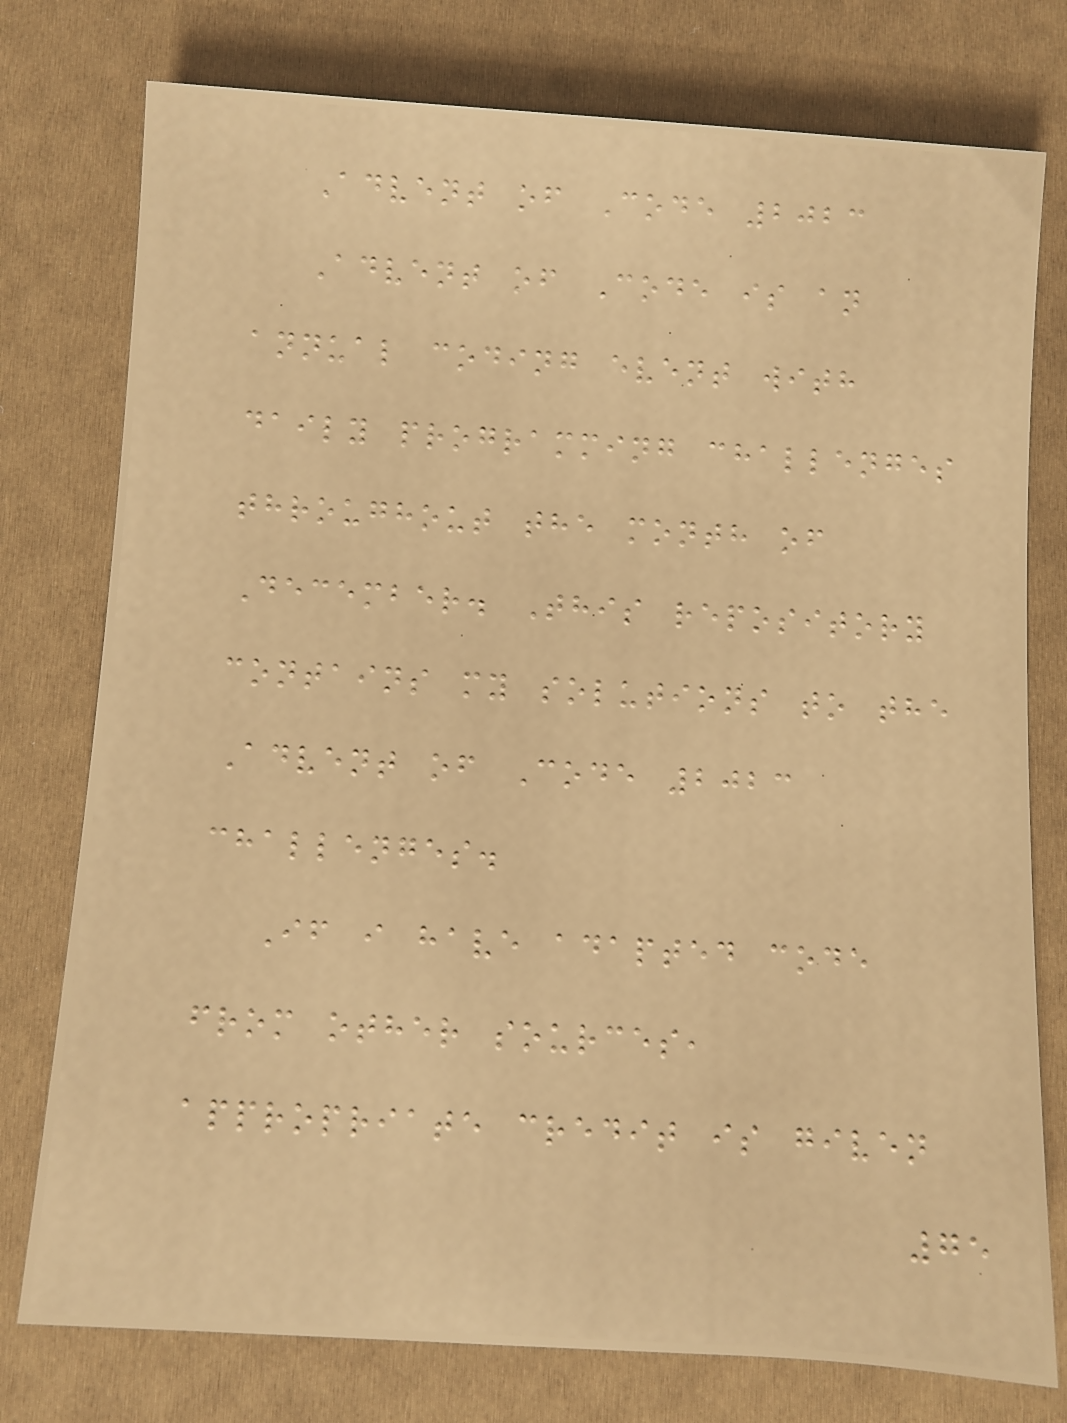Advent of Code 2023
Advent of Code is an
annual coding event with
daily programming challenges
throughout the month of
December. This repository
contains my solutions to the
Advent of Code 2023
challenges.
If i have adapted code
from other sources,
appropriate credit is given
75
